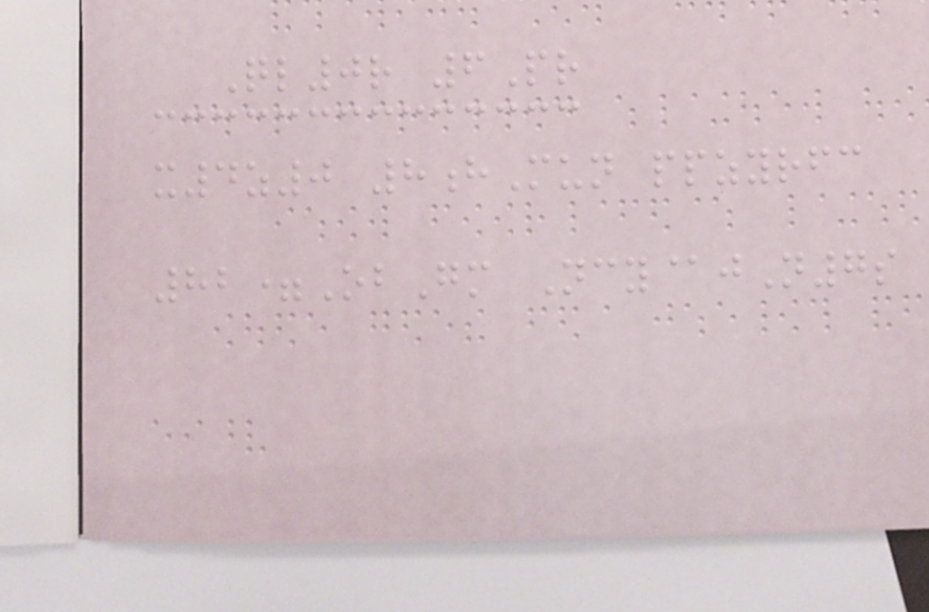Ql0r 6Pr
x4z0 8hMun ppzyrfc
82=ObGm Ncy@jN7s
